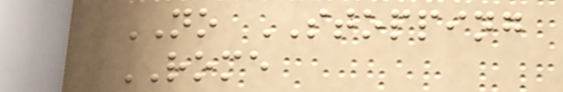NO STOPPING
ROME
